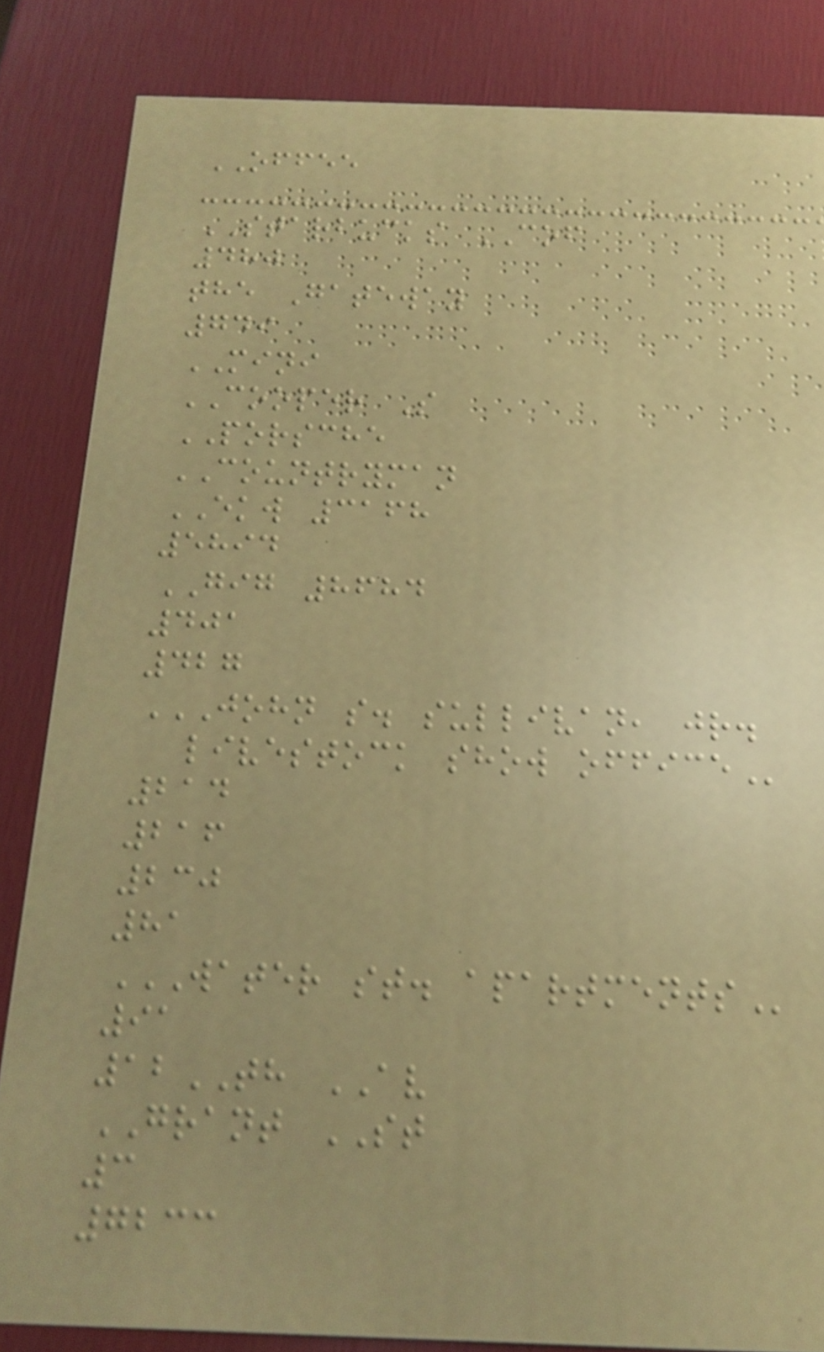OFFEE
STARBUCKS COF
480
the Gateway
749
MINI
COOPER S
PORSCHE
COUNTRYMAN
EKW 3168
5894
GIG 8684
401
427
JOHN S. SULLIVAN, JR.
LIVESTOCK SHOW OFFICE
214
216
230
81
WATER ST. APARTMENTS
91
12TH AV
GRANT ST
3
7233
